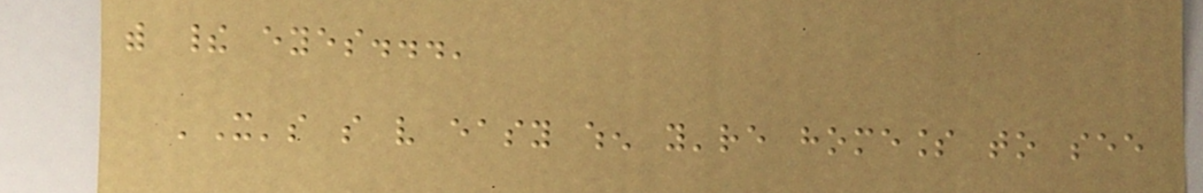with their eyes...'
'It's so very easy when you're homeless to see
